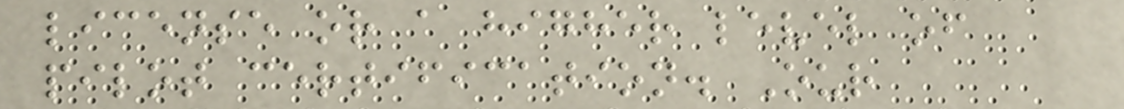license or a higher level of
pilot certification. Our
